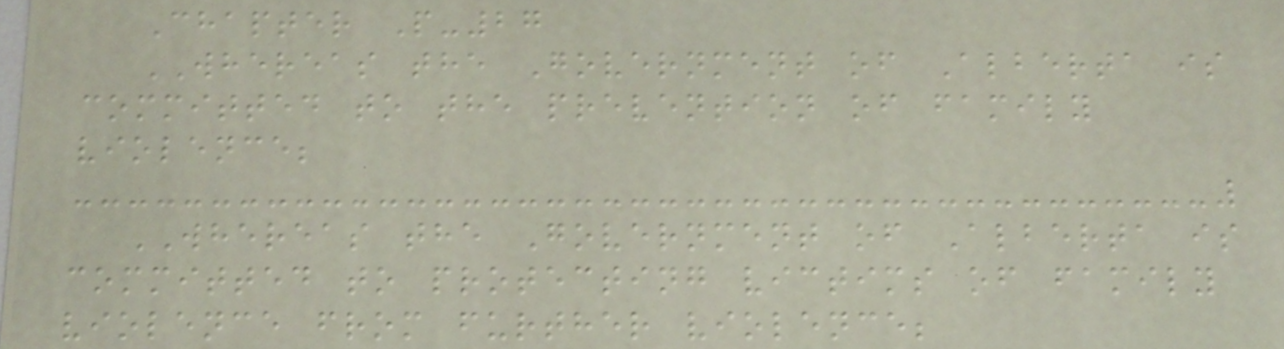Chapter P-27
WHEREAS the Government of Alberta is
committed to the prevention of family
violence;
WHEREAS the Government of Alberta is
committed to protecting victims of family
violence from further violence;
